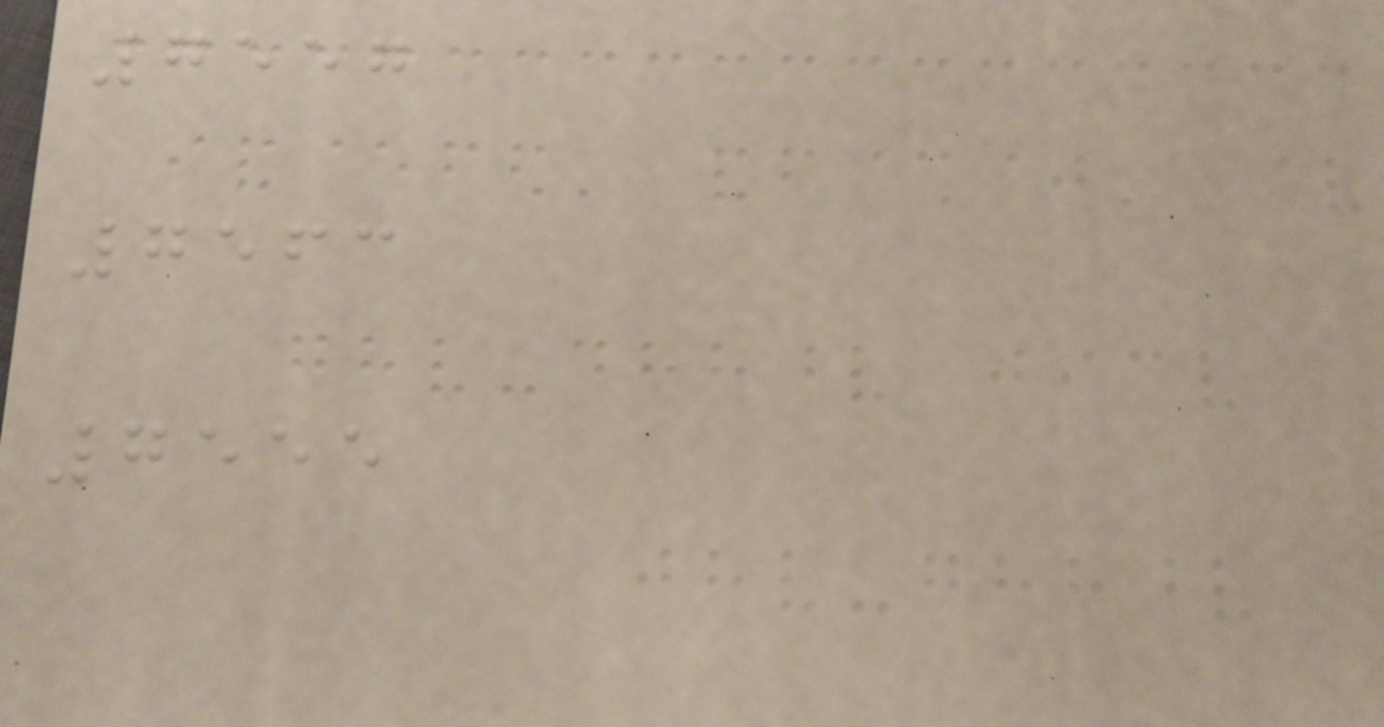7557
7563
7555
